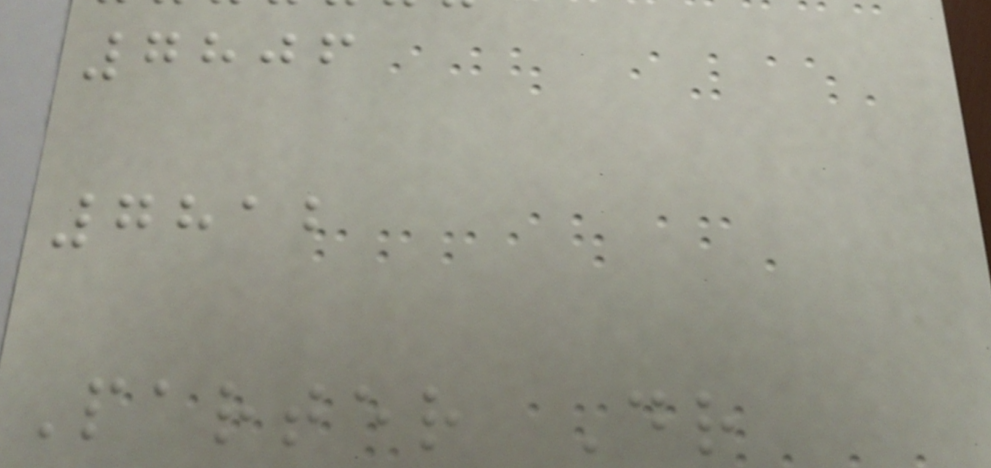7806
7812
Parter Dr
